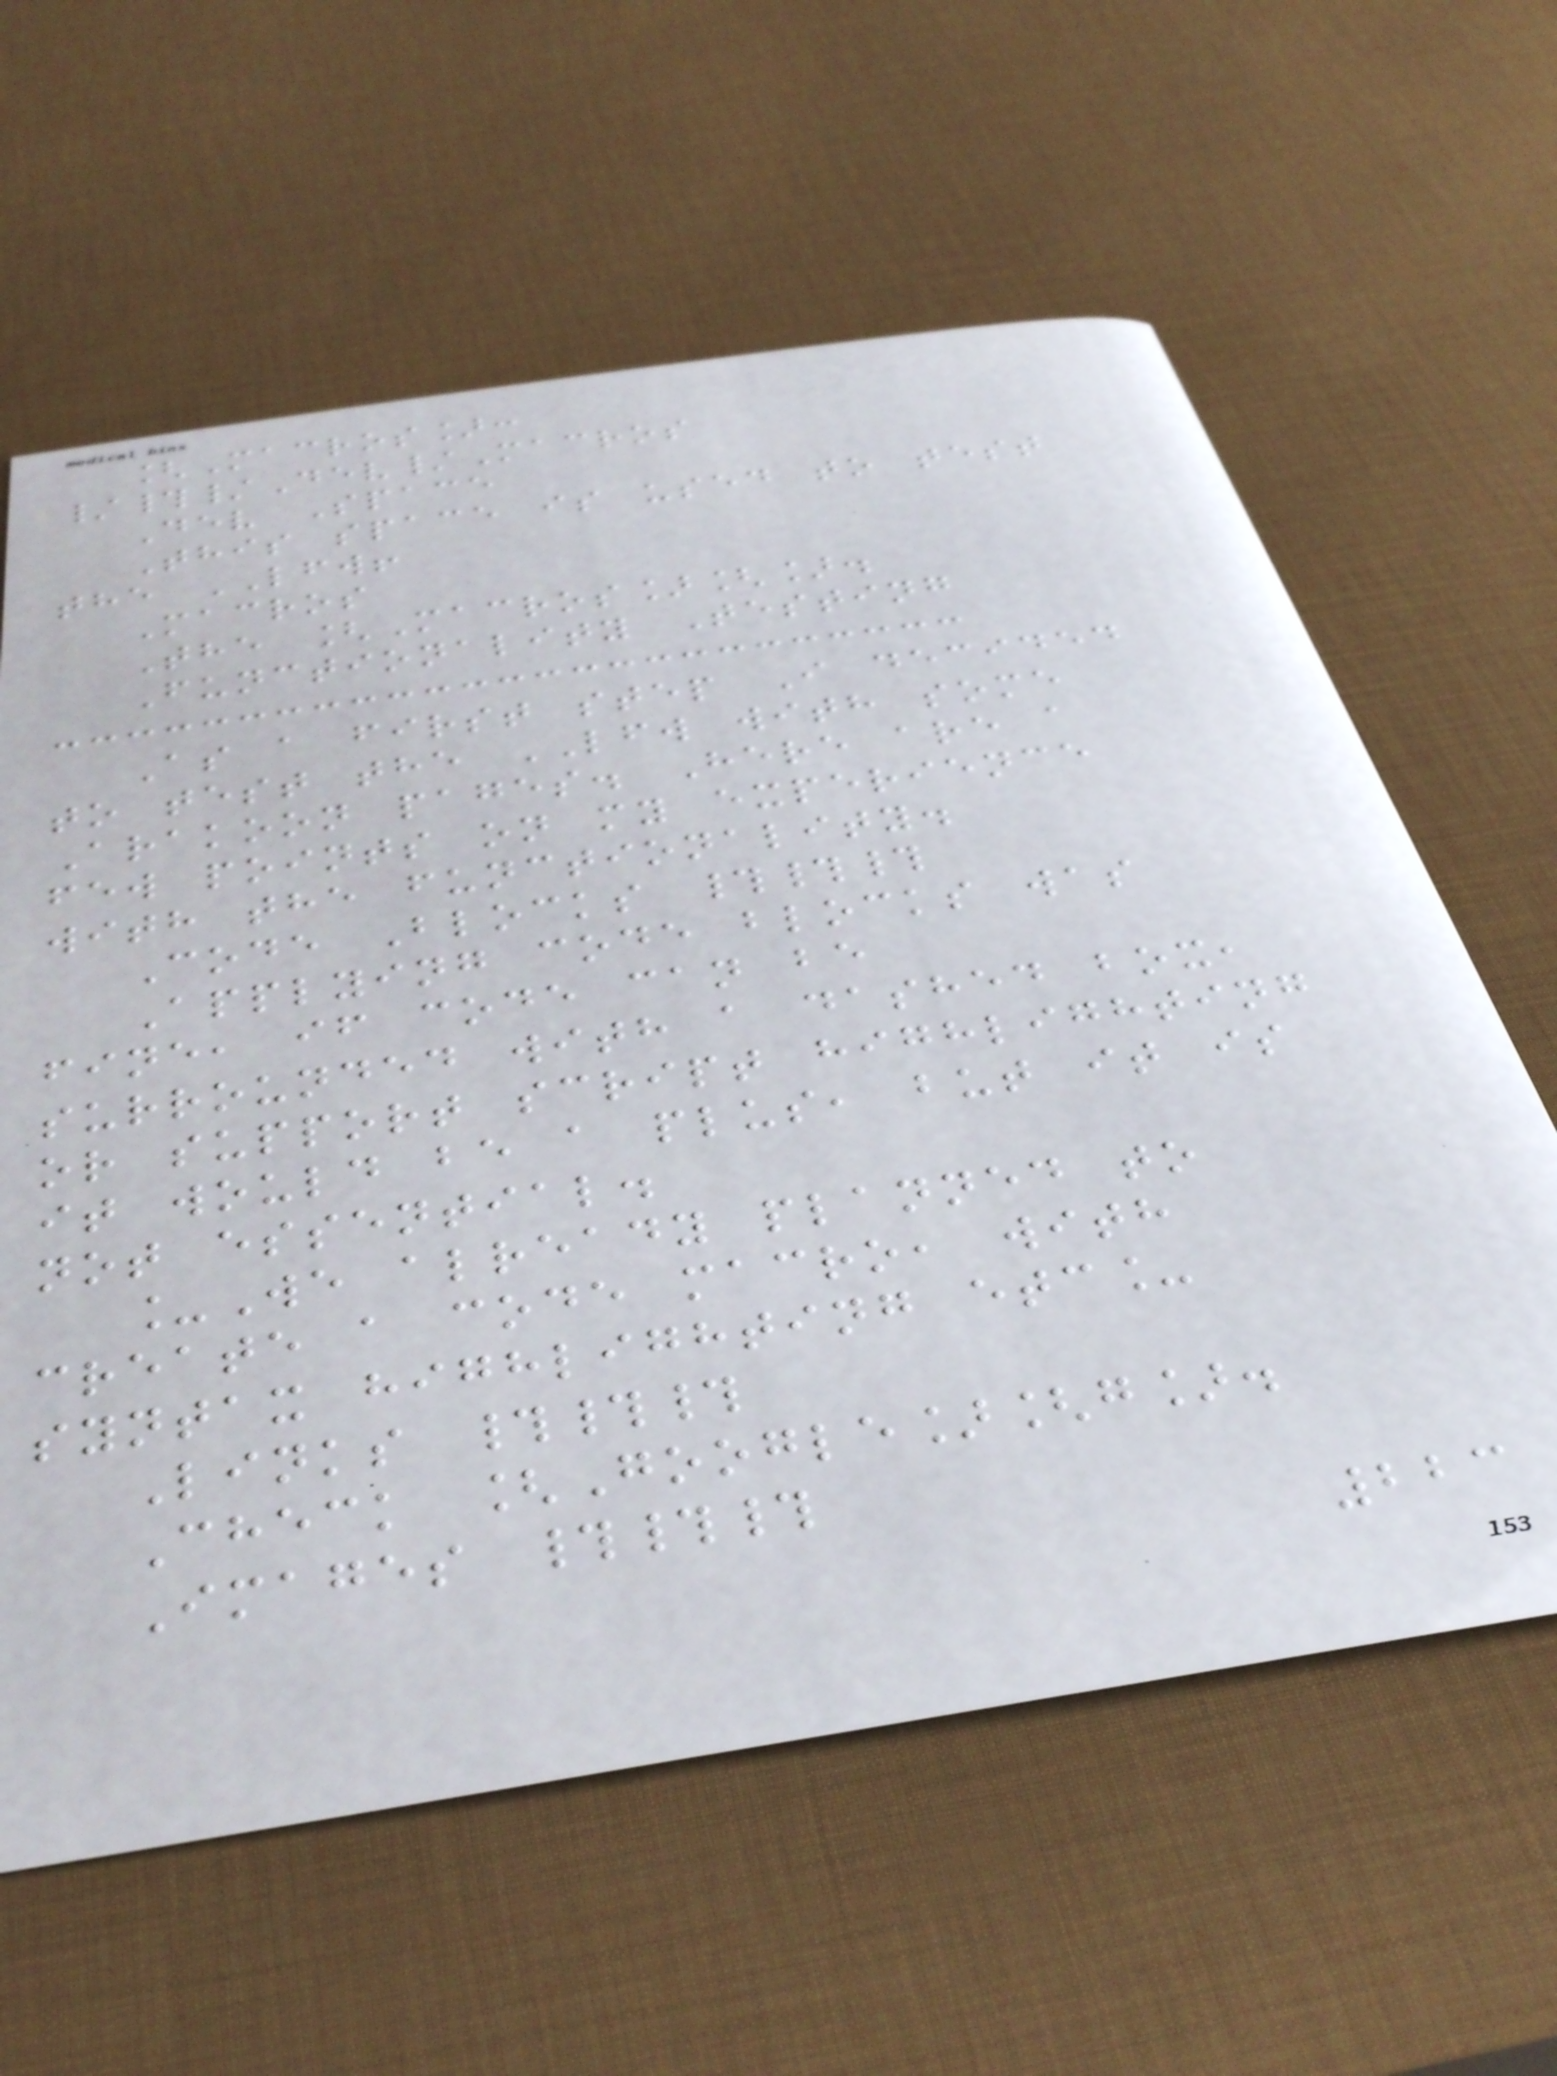[Macros]:
/#/Dev/Macros
Dev Space
This space is used to test
the LFW!
Macros
The [Macros][].
Functionality Testing
As a first step I decided
to test the LFW with some
Arakoon pages. Here are a
few points on my experience
with the functionality.
Code Blocks ###
Applying code blocks was
fine, if code can be
surrounded with a dashed box,
or support script highlighting
it would be a plus, but it is
not essential.
_We already planned to
create a code macro, with
syntax highlighting etc_
Links ###
Check [Google][g].
Images ###
223
